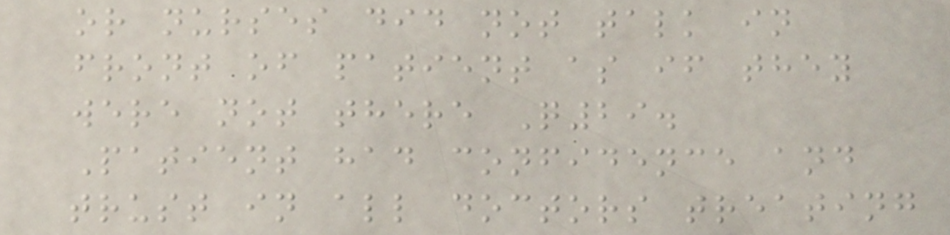or nurses did not talk in
front of patient as if they
were not there Q29.
Patient had confidence and
trust in all doctors treating
